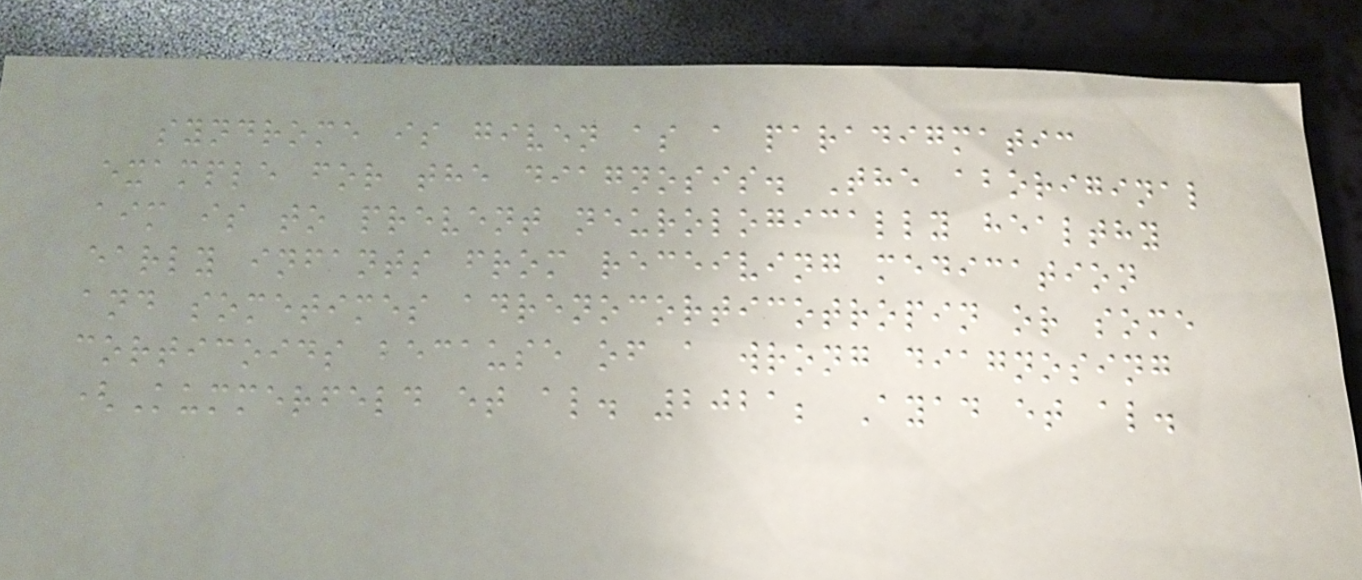syndrome is given as a paradigmatic
example for the diagnosis. The aboriginal
aim is to prevent neurologically healthy
early infants from receiving medication
and sometimes adrenocorticotropin or some
corticoids because of a wrong diagnosing
(Kummerfeld et al. 2021; Ayad et al.
